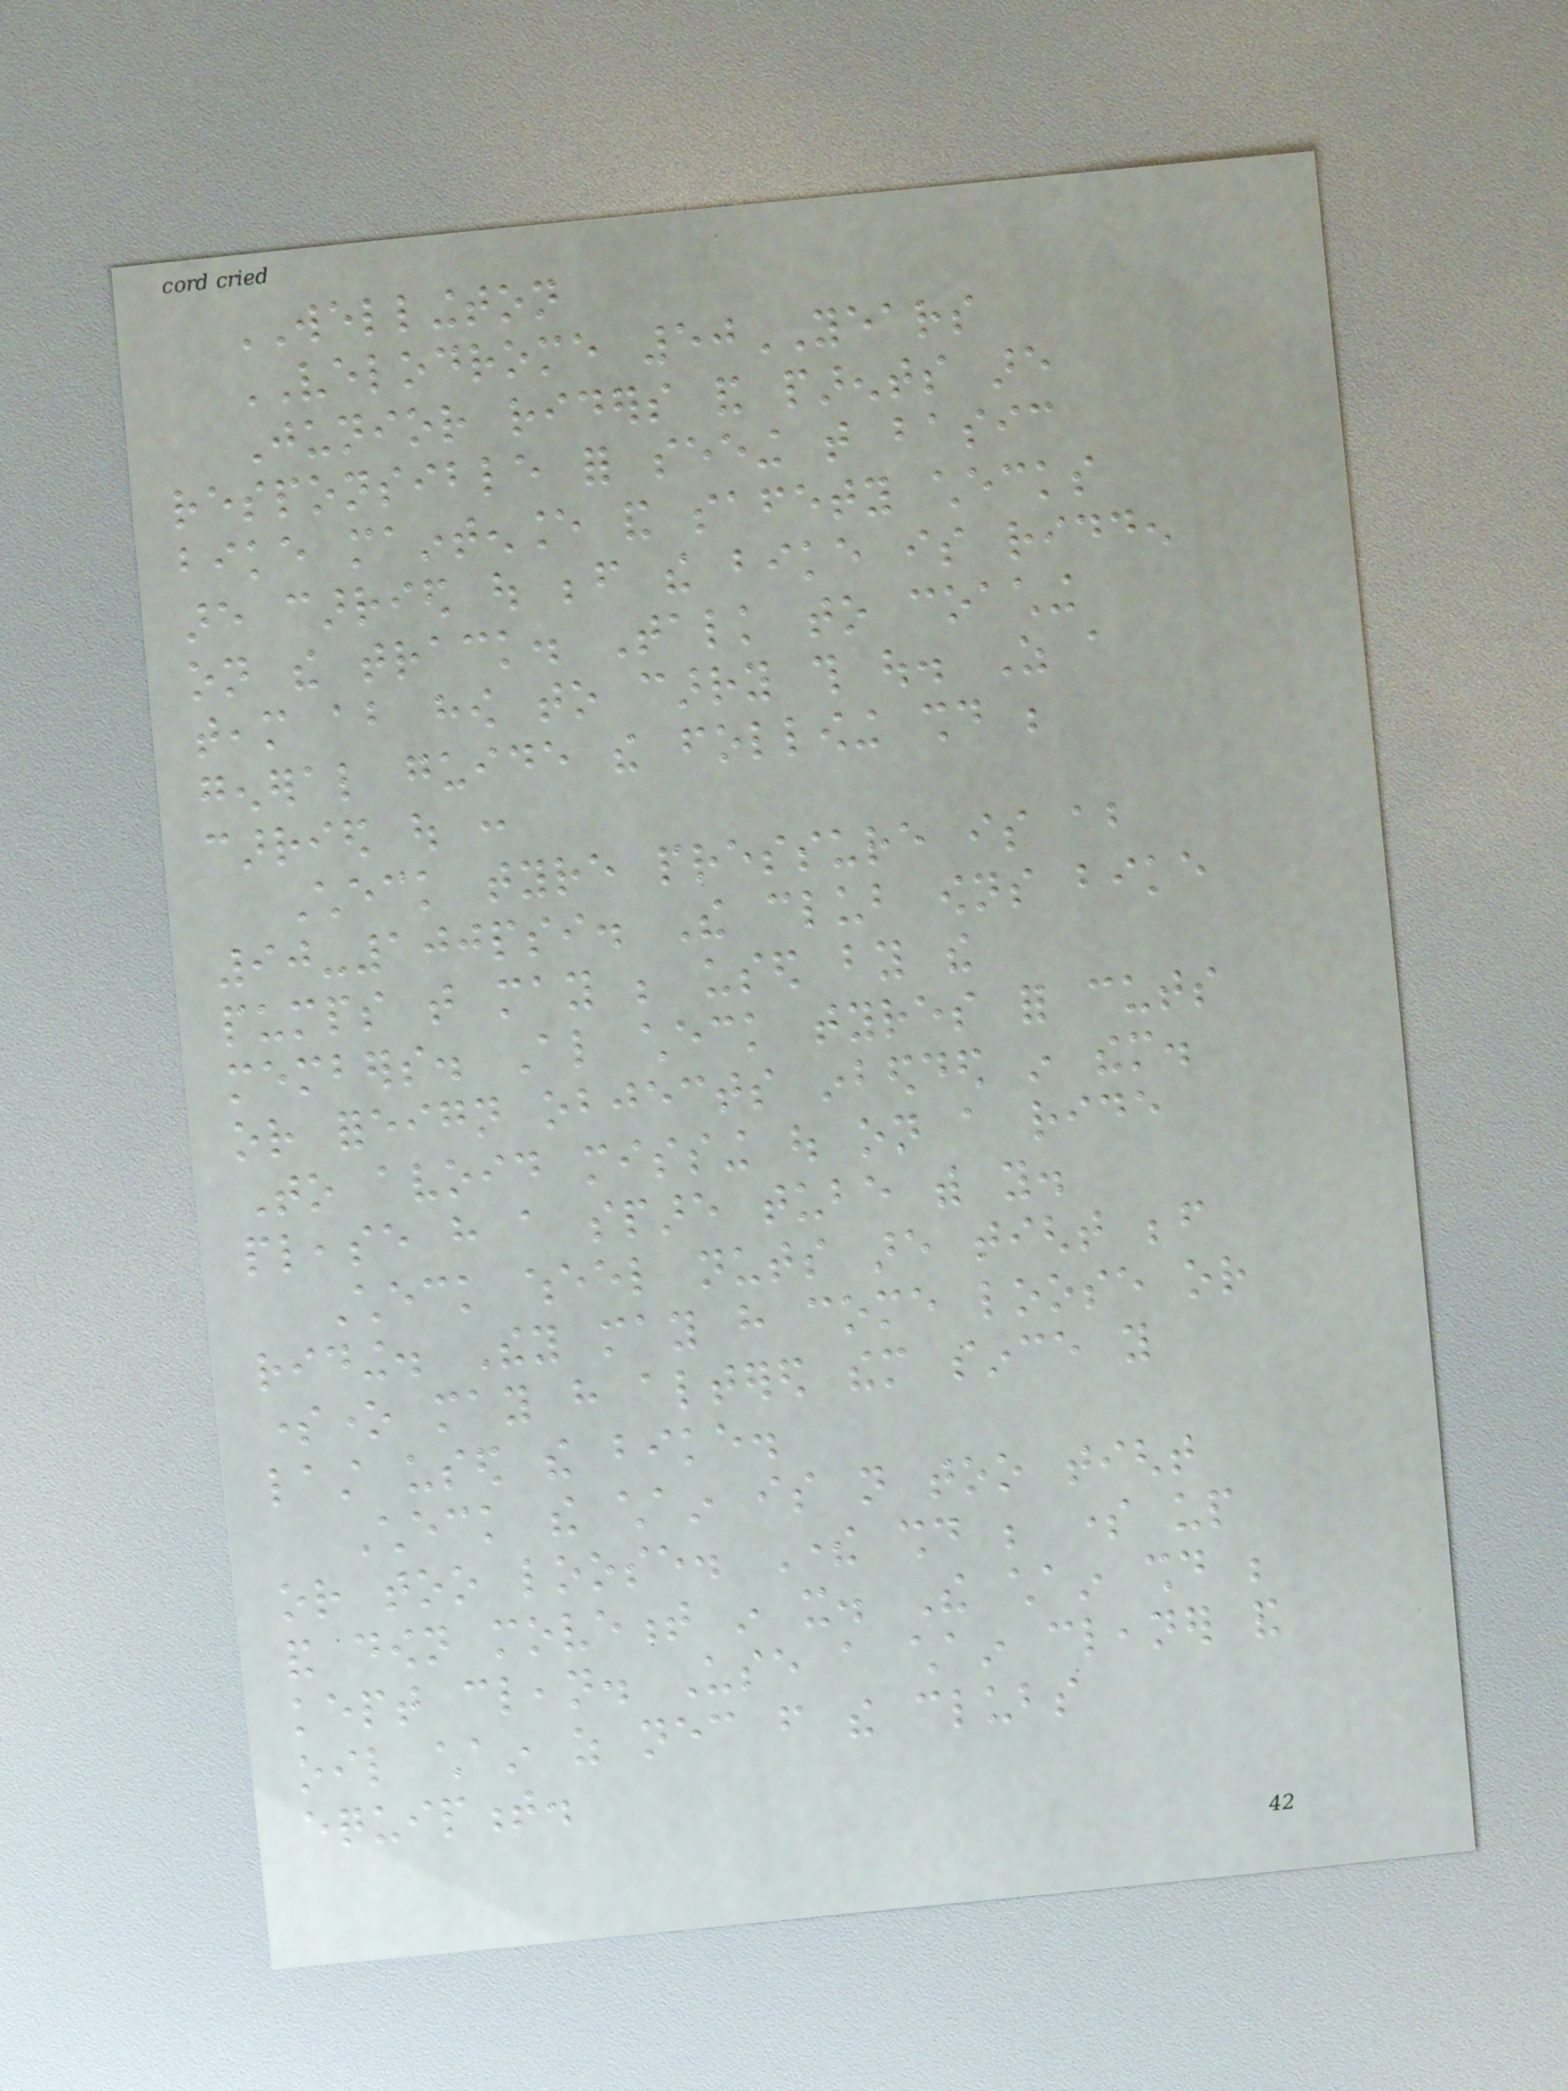WELLINGTON
VELODROME 50YEARS
Junior riders and parents are
responsible for seeing that basic
bike maintenance and safety checks
are carried out before the bike is ridden
on the track. Talk to coaching
team about how to carry this out. As a
general guide the following should be
carried out :
Check tyre pressure is about
90-100psi. The club owns bike
pumps that may be used by the
members. Also check tyres for cuts
or foreign objects inbedded in them.
To avoid missing out on a ride
please have a spare tube with you.
Check wheel nuts are tight before
riding. They may have come loose or
someone may have altered them since you
last used the bike.
Check the chain is not too tight
or too loose. There should be some up
and down movement in it. The chain should be
kept clean. Use a chain cleaner and
oil chain as necessary from the clubs
equipment.
